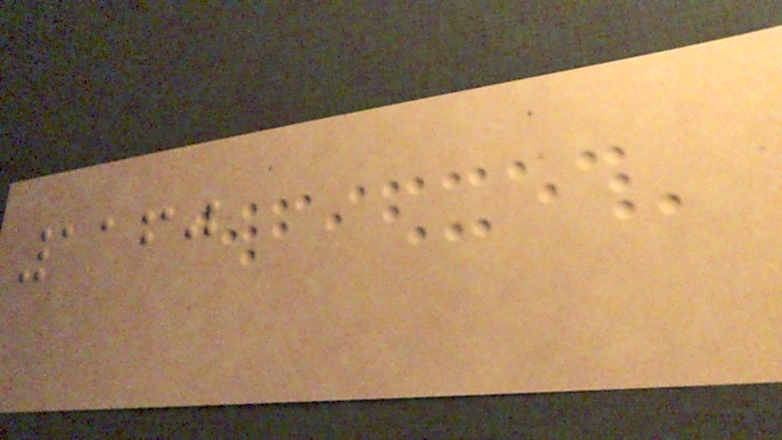1160
